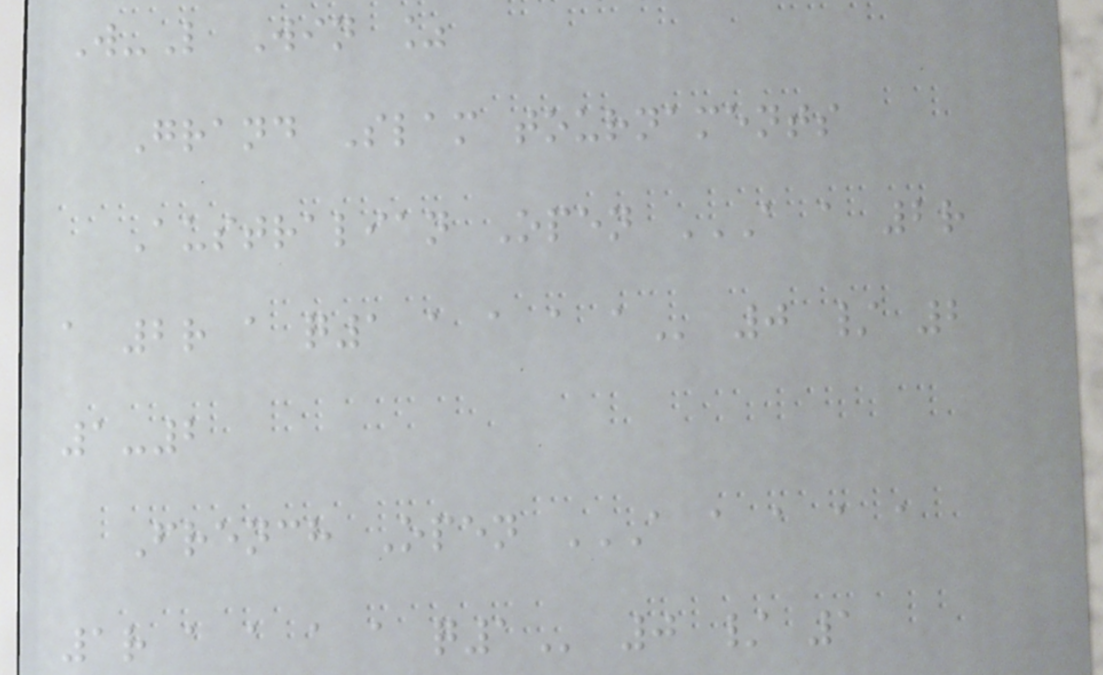W-L Win %
Grand Slam tournaments
Australian Open A A 2R
A 2R A Q1 A A A A 0 / 2
1-2
French Open A A A A A
1R A A A A Q1 0 / 1
